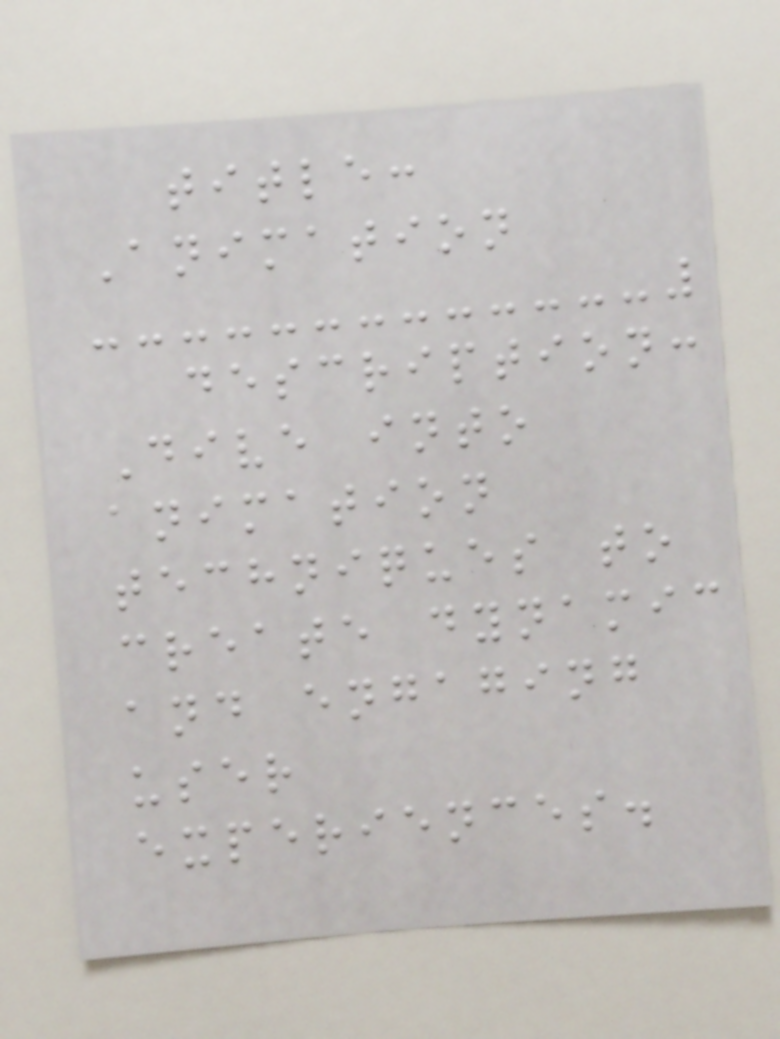title:
Animation
description:
Dive into
animation
techniques to
create dynamic
and engaging
user
experiences.
